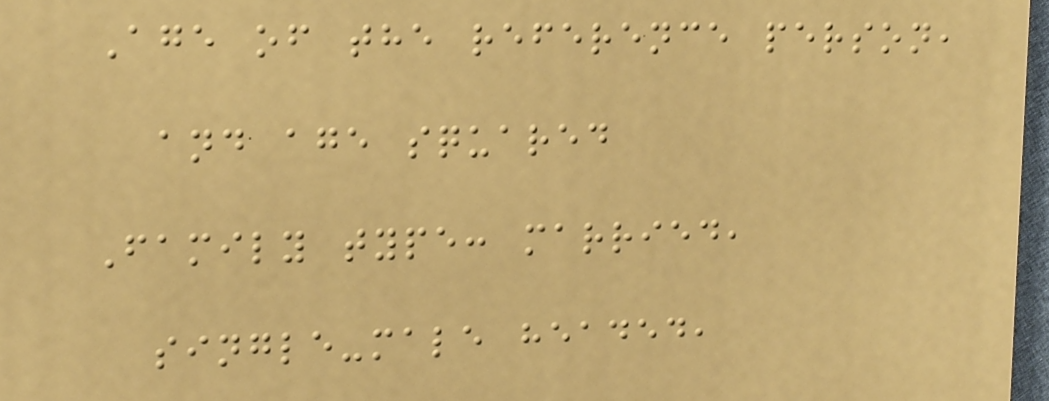Age of the reference person,
and age squared
Family type: married,
single-male headed,
